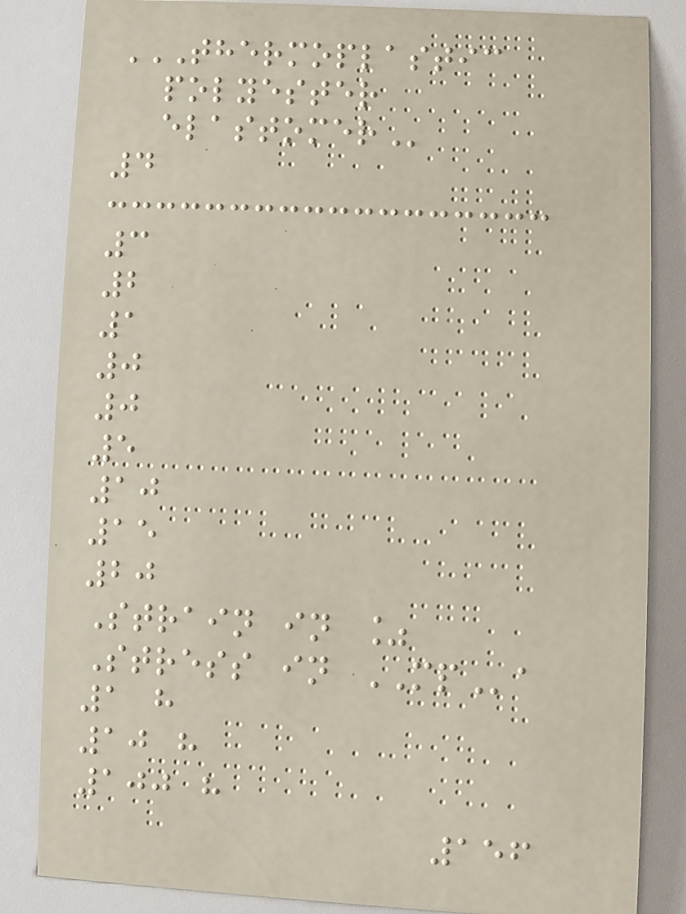THERMOPLASTIC
POLYESTER
ELASTOMER
4
3
2
1
0
0
5
10
15
20
Strain in %
Stress in MPa
1 h
10 h
100 h
156
